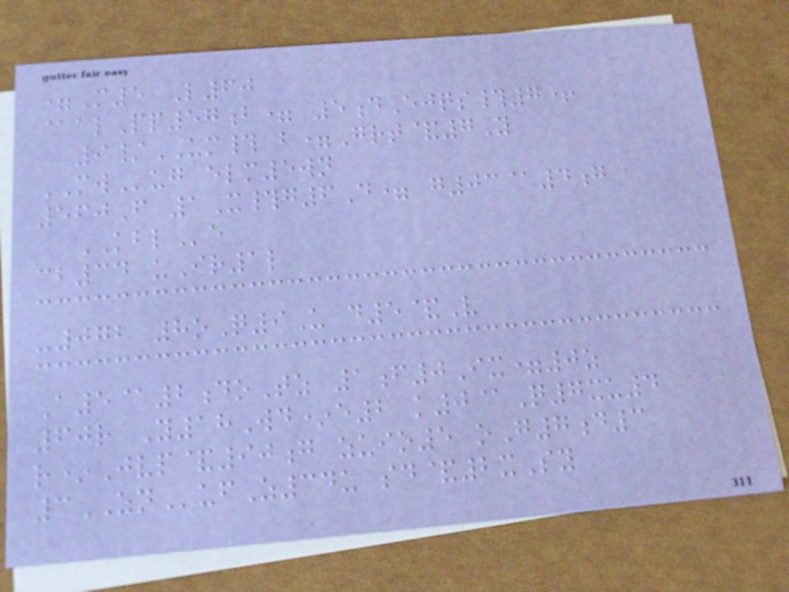=M5 L60
@alPp57b= 5dEjqs#7+
9/UM# b=Grt&7Y
MWug elm5wn
560F 1X#g6D= g03@4g
KBLe
cb34 uIr1l
-072 8oQ9U d5&V
A5@2doTz 1f0Ix=0z
60r Y18Wd*e2 k0@Q7xu4
r*Jvp&90g zuio5 oG7d3
3ZNufZ34u sd&2xSy
